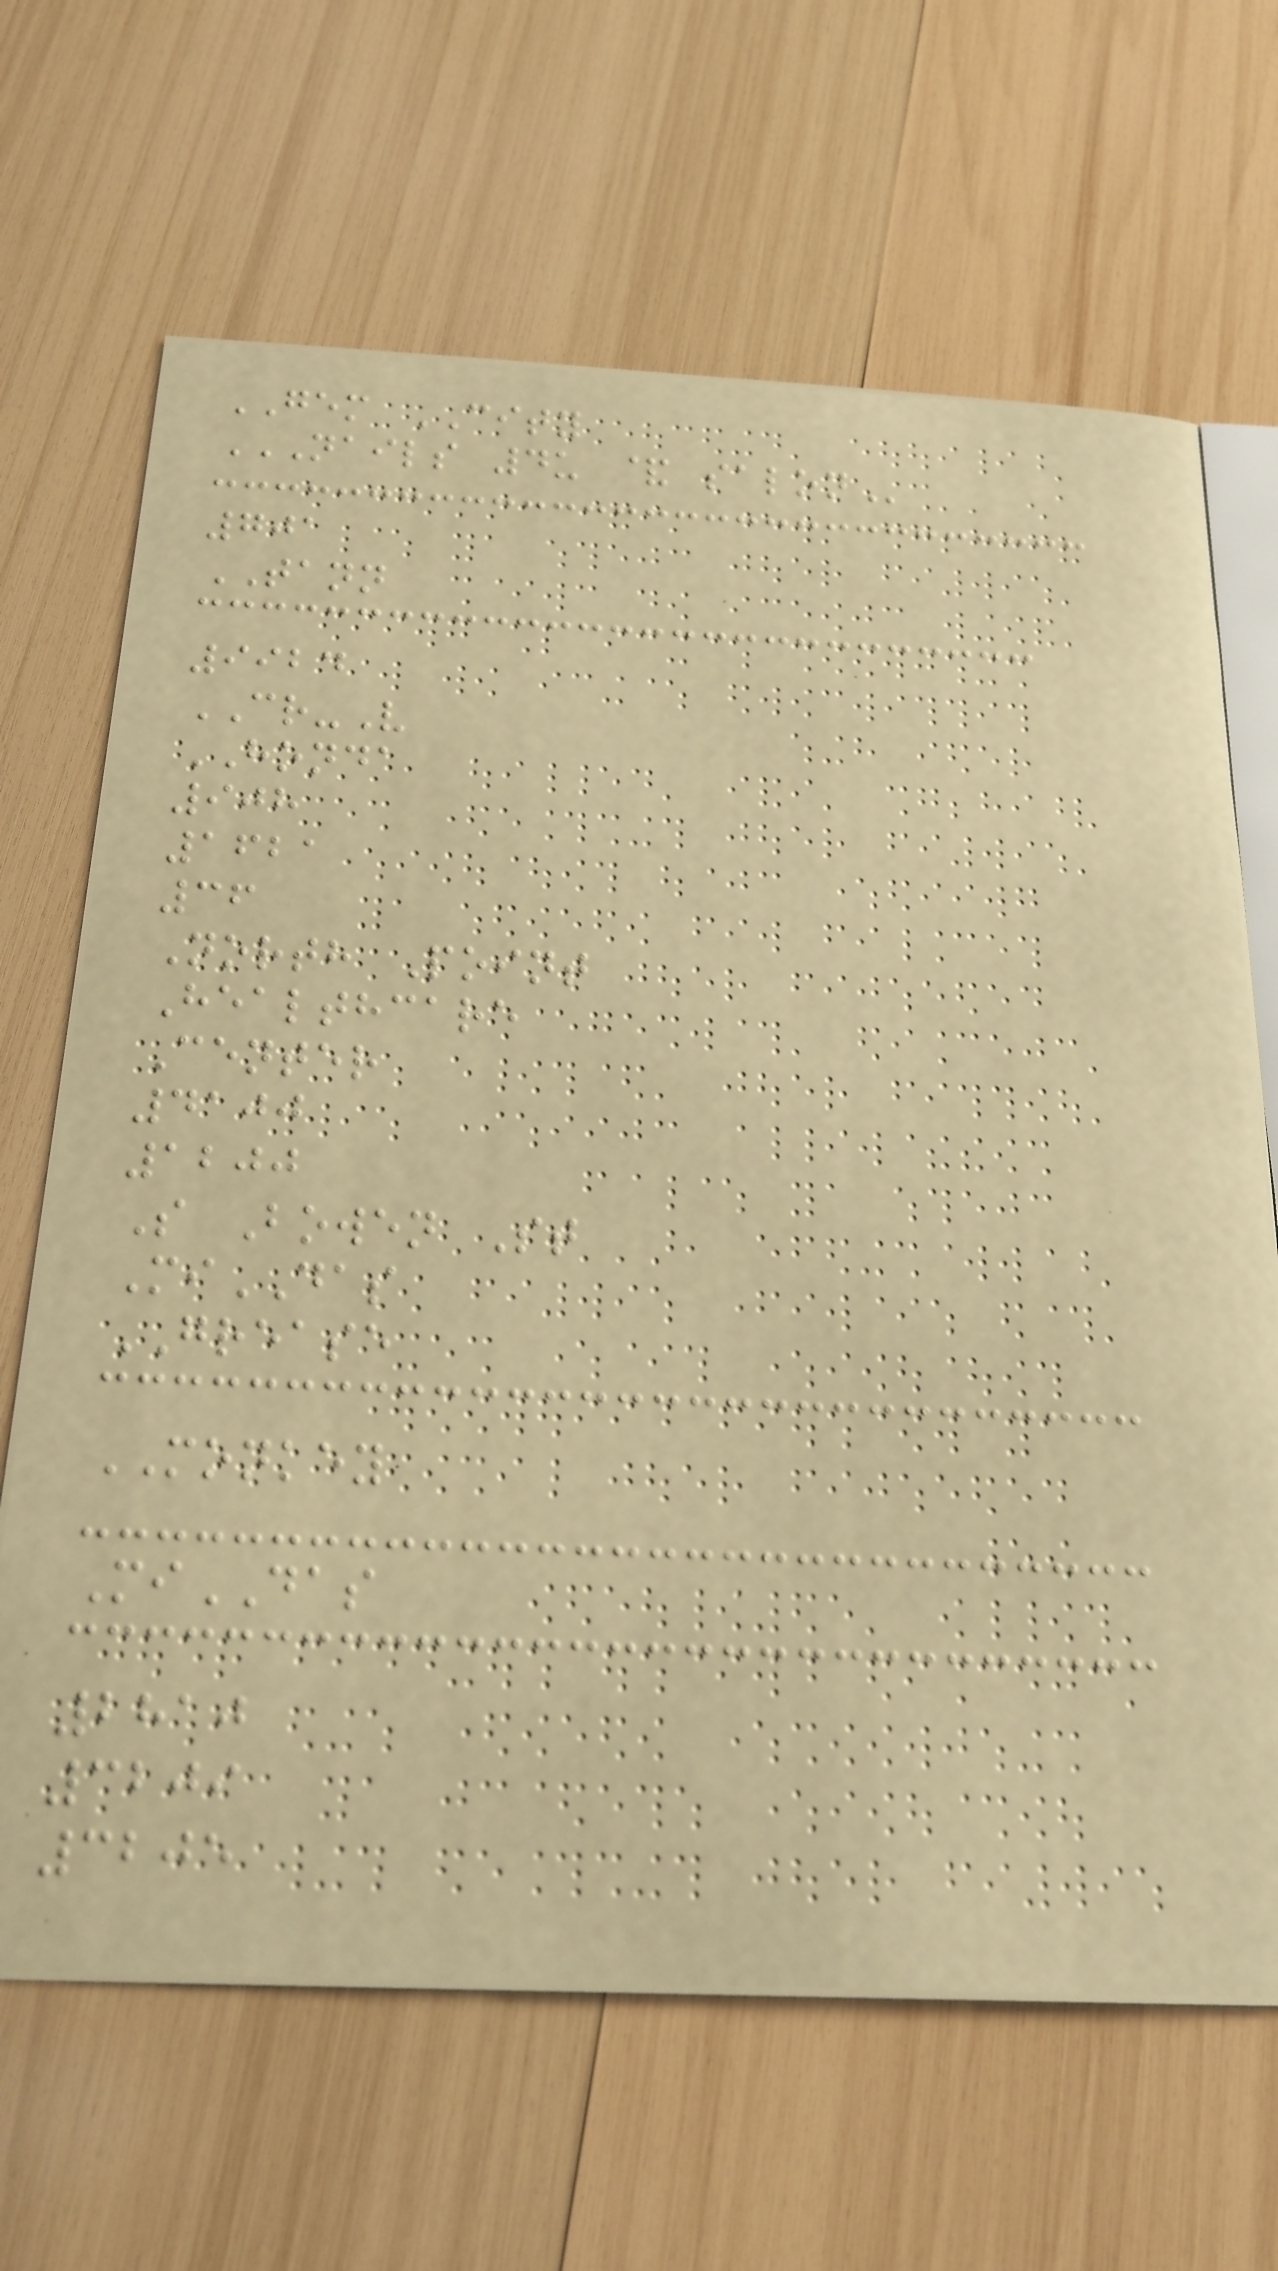GEM CITY
NAILS 4U & SALON
701
TANN
9924
CR-V
HONDA
908
1621
36
North Point
Healthcare
Center
4100
1200
S Bowen St
MiDAS
GREASE
MONKEY
MiDAS
2810
3209
3205
